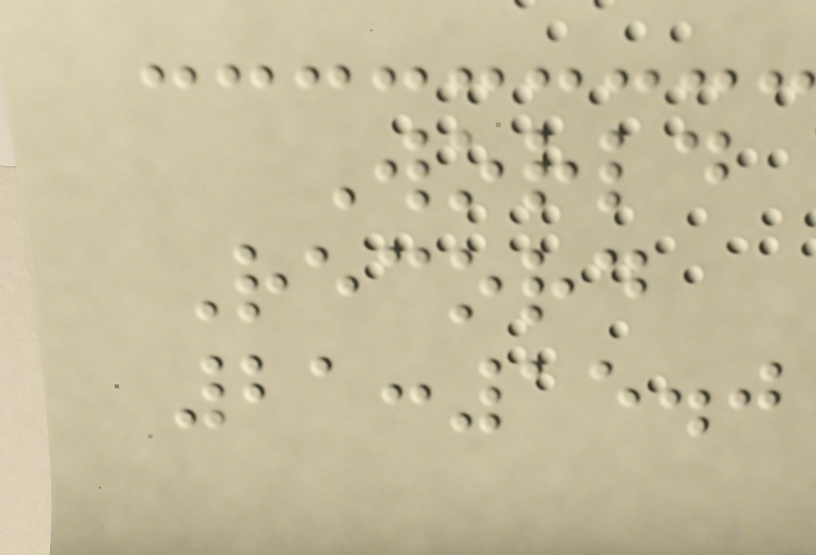World
Record
21:15.0
